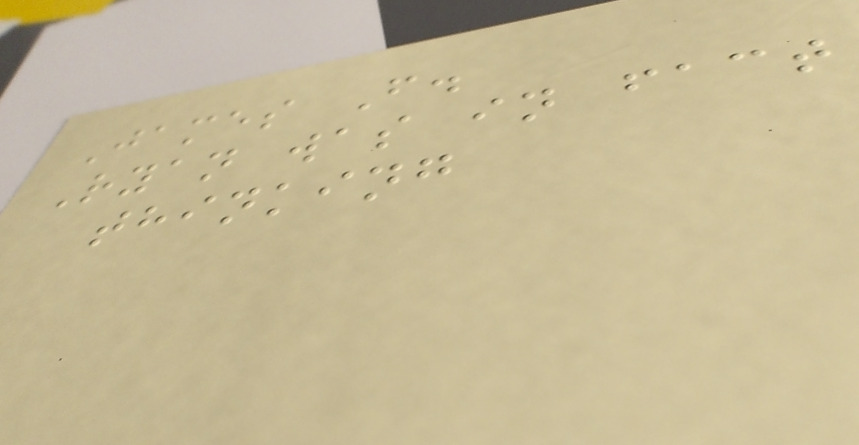James F.
Ryan was in fact
thinking
